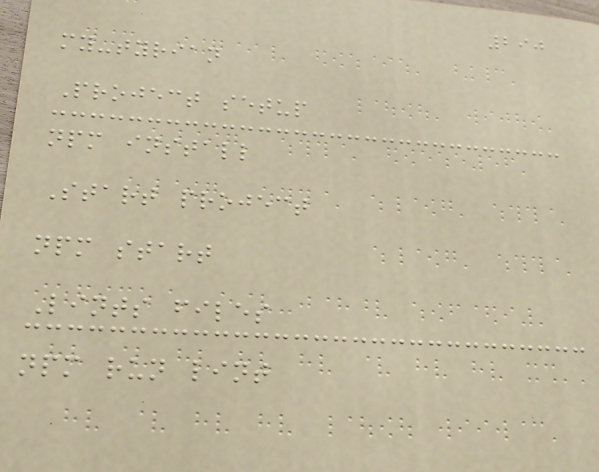290
my-tyrian
Project setup
npm install
Start project
npm start
Lints files
npm run lint
